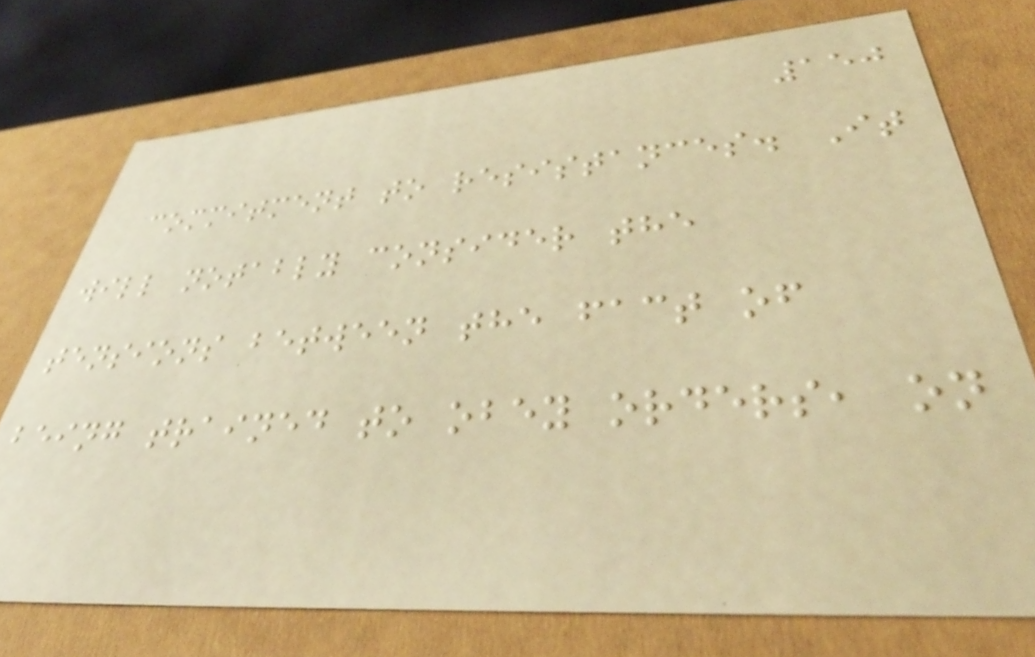150
commitment to resistances. It
will notably consider the
tensions between the fact of
being trained to obey orders, on
